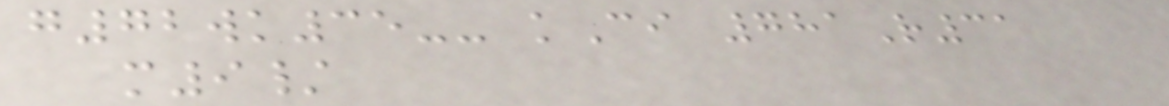g72wk35-- kCi 781R31
m9/
